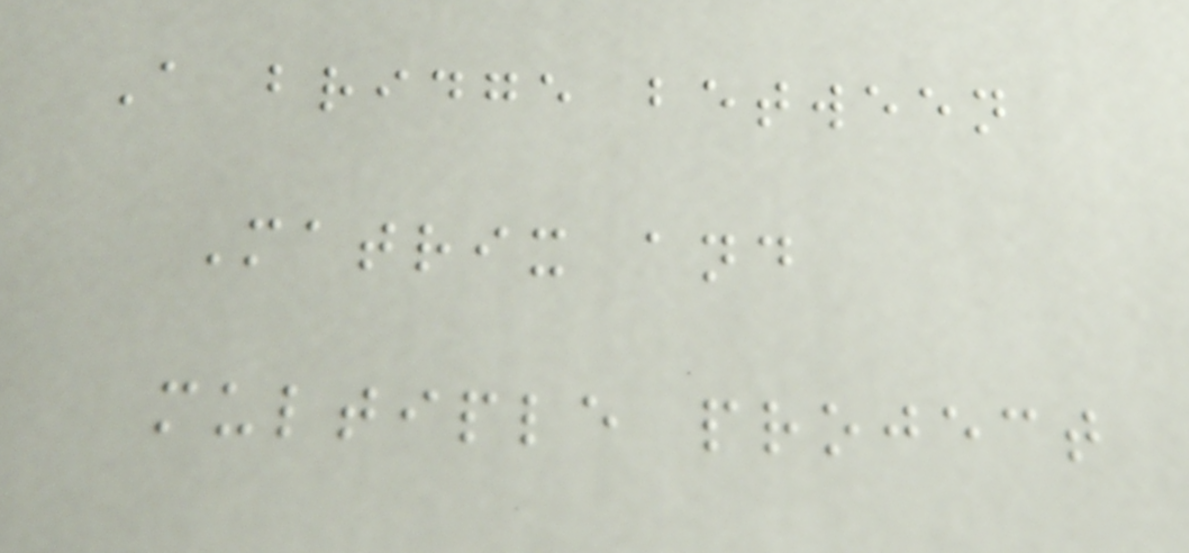A bridge between
Matrix and
multiple project
